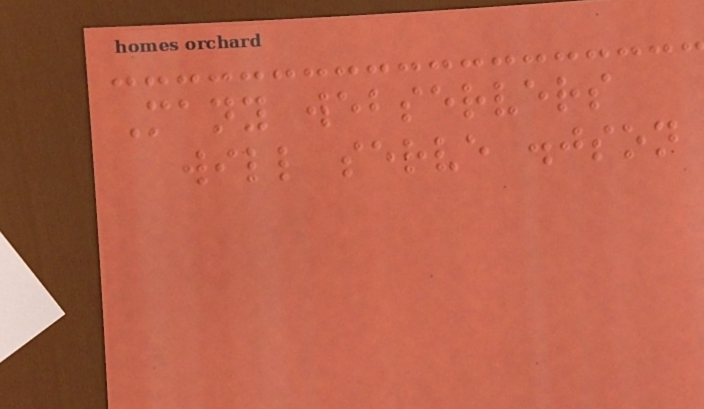Many webservers
will serve .json
